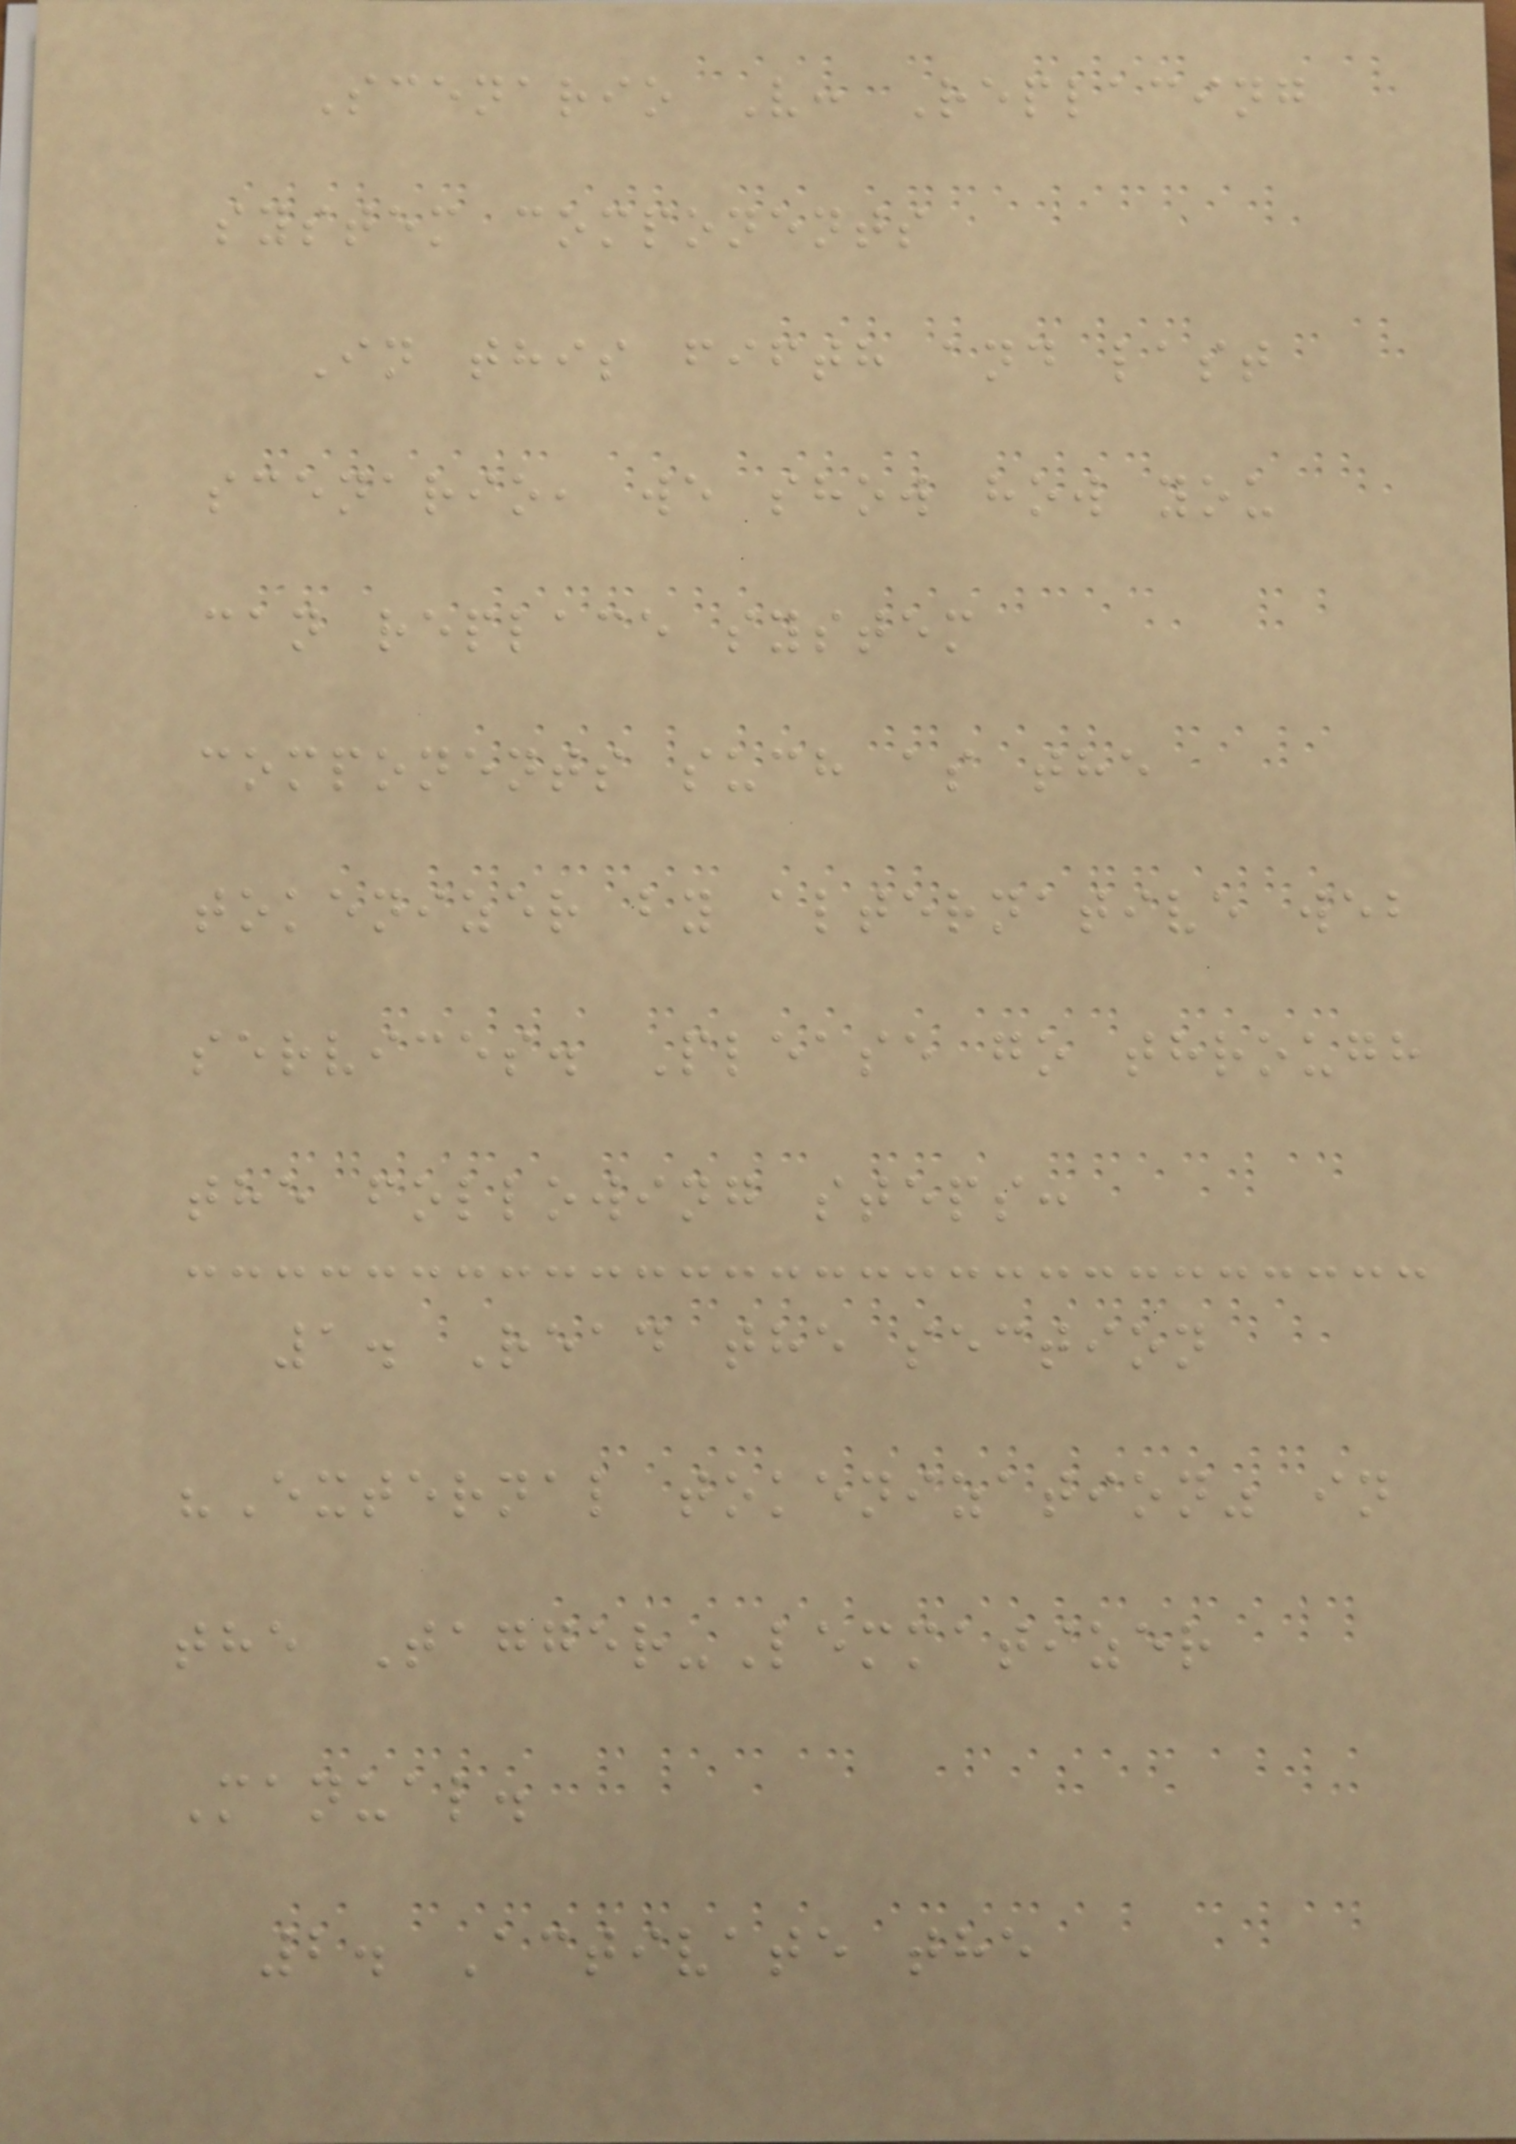Scenario V: Replacing
system components
In this fifth and last
scenario, we show how you
can replace system
components such as the
tokenizer by alternative web
services. Please go through
the following steps:
1. Read the section
"External tokenization" in
the Tagger-Lemmatizer
Manual.
2. Activate the
